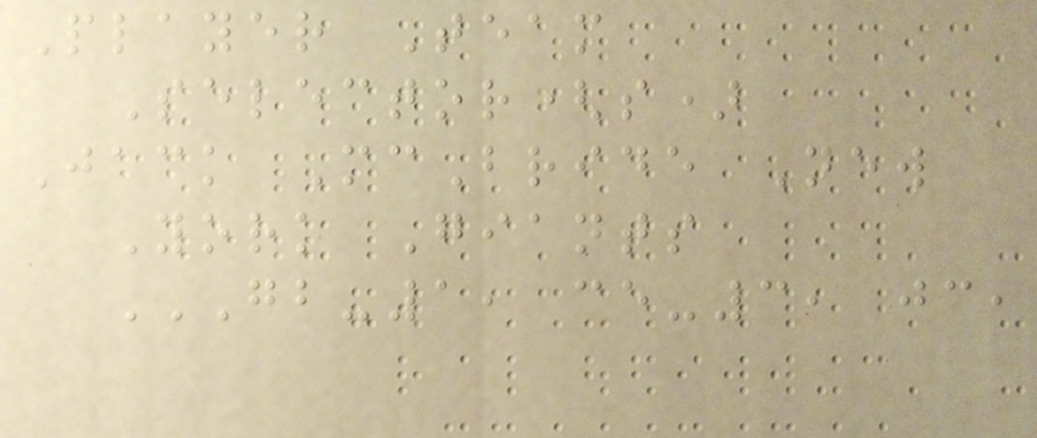Player Team
Selector(s)
Jack McBride New
York Giants
GB-1, CE-3, JC,
